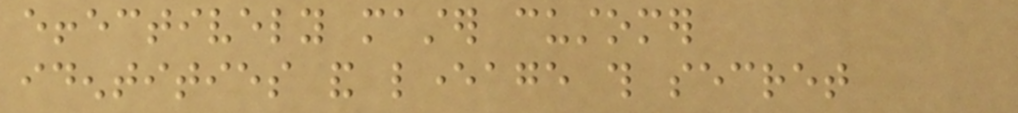effectively master customer
identities and leverage this secret
